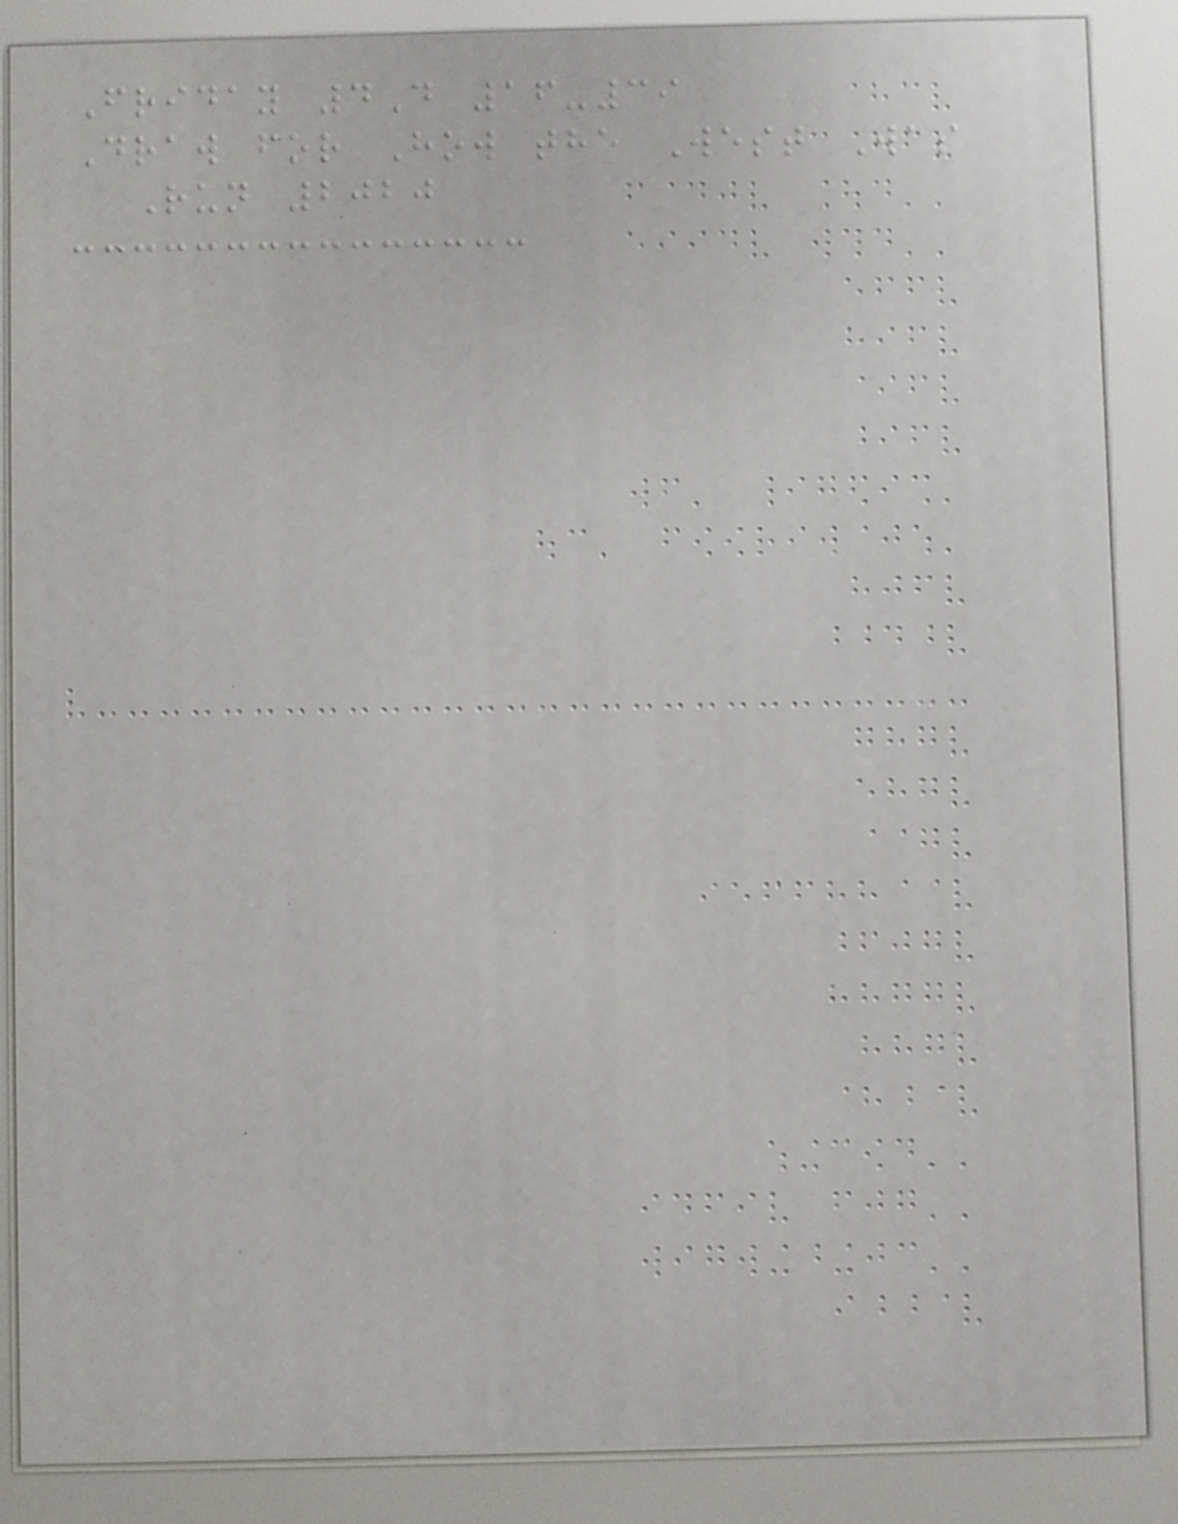Friday 4D 16-39
Draw for How the West Was
Run 2020
